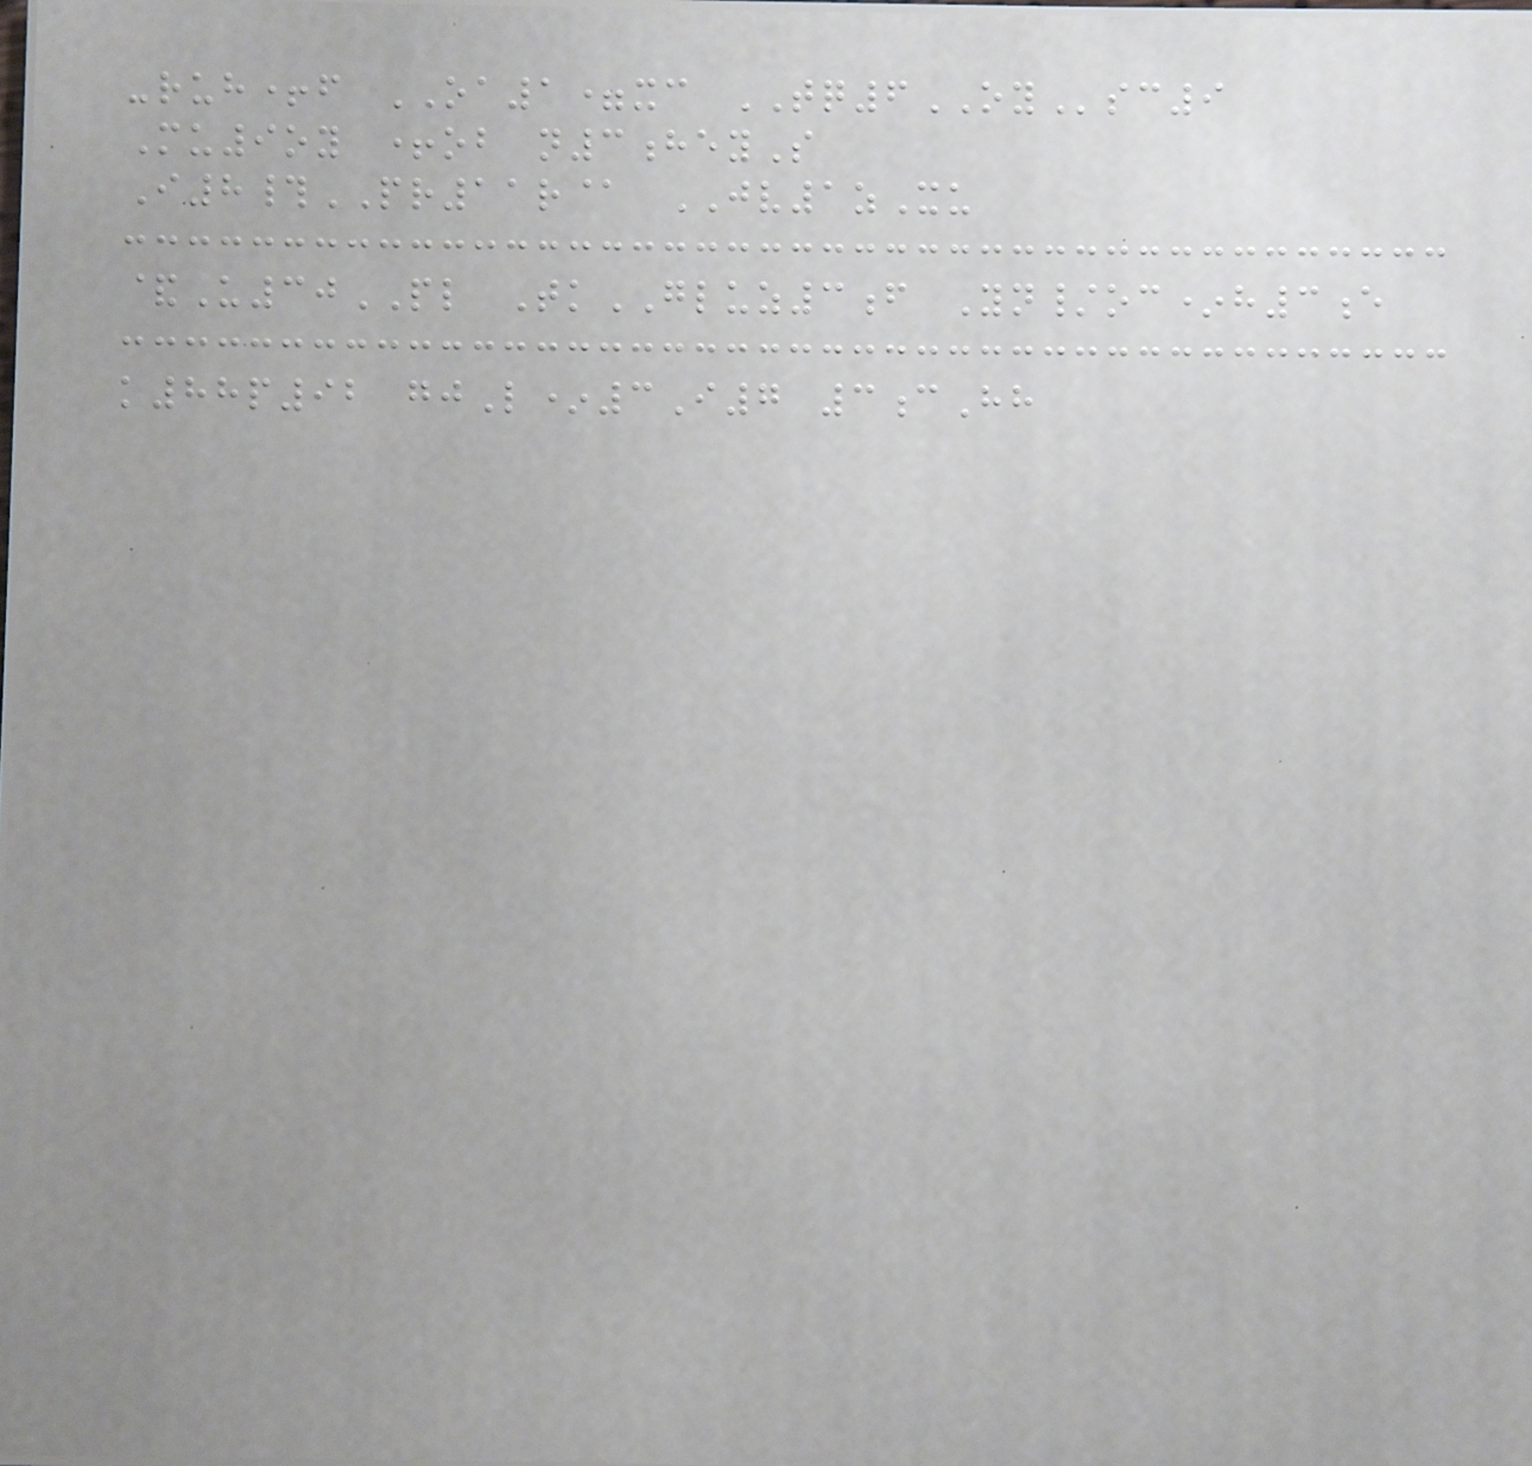-ruh+f OA1=xc TQ6OYsc9
Mu9oy +ob n3heyS
I8#PR11r@ JV1zXu
&U30PL TkGLUZ3f Yn/oc*h3e
k88p92 gjL*3I7 3cHh
